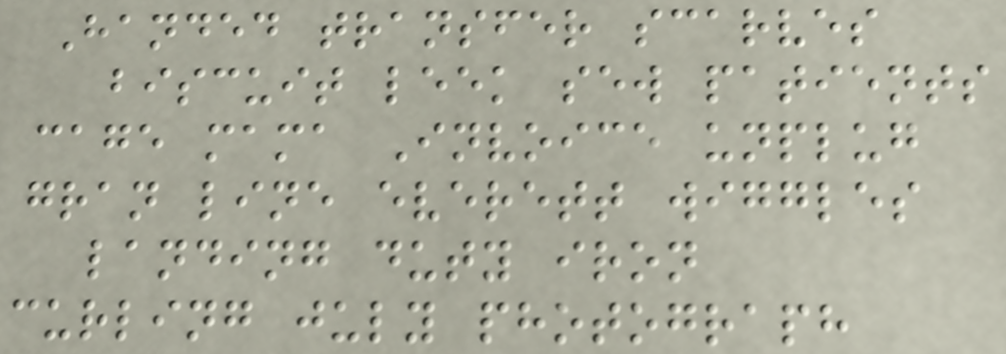Handed transfer scarves
biscuit leek sew patients
cage mama Invoice unplug
gran line everett wiggles
landing duty iron
curling july photograph
